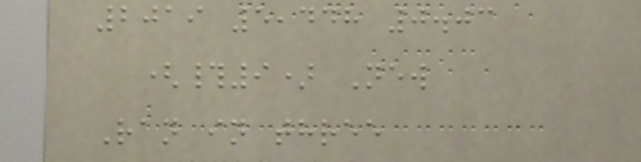2019 5,448 0.03
(#9) New
Ran in three
